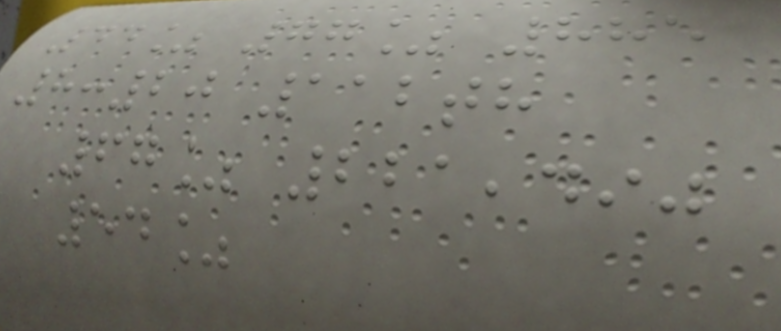44% 77% 885
8:20 112th
67% 221,490
54%
